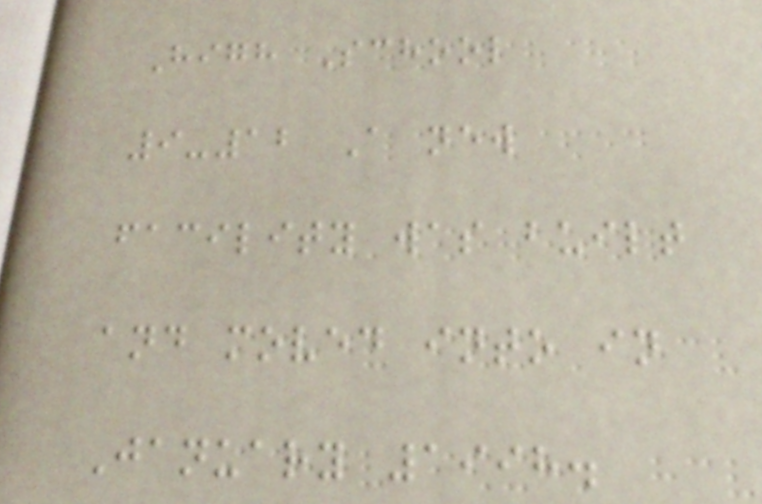High School
9-12 A new
facility was built
and moved into in
January 1998.
